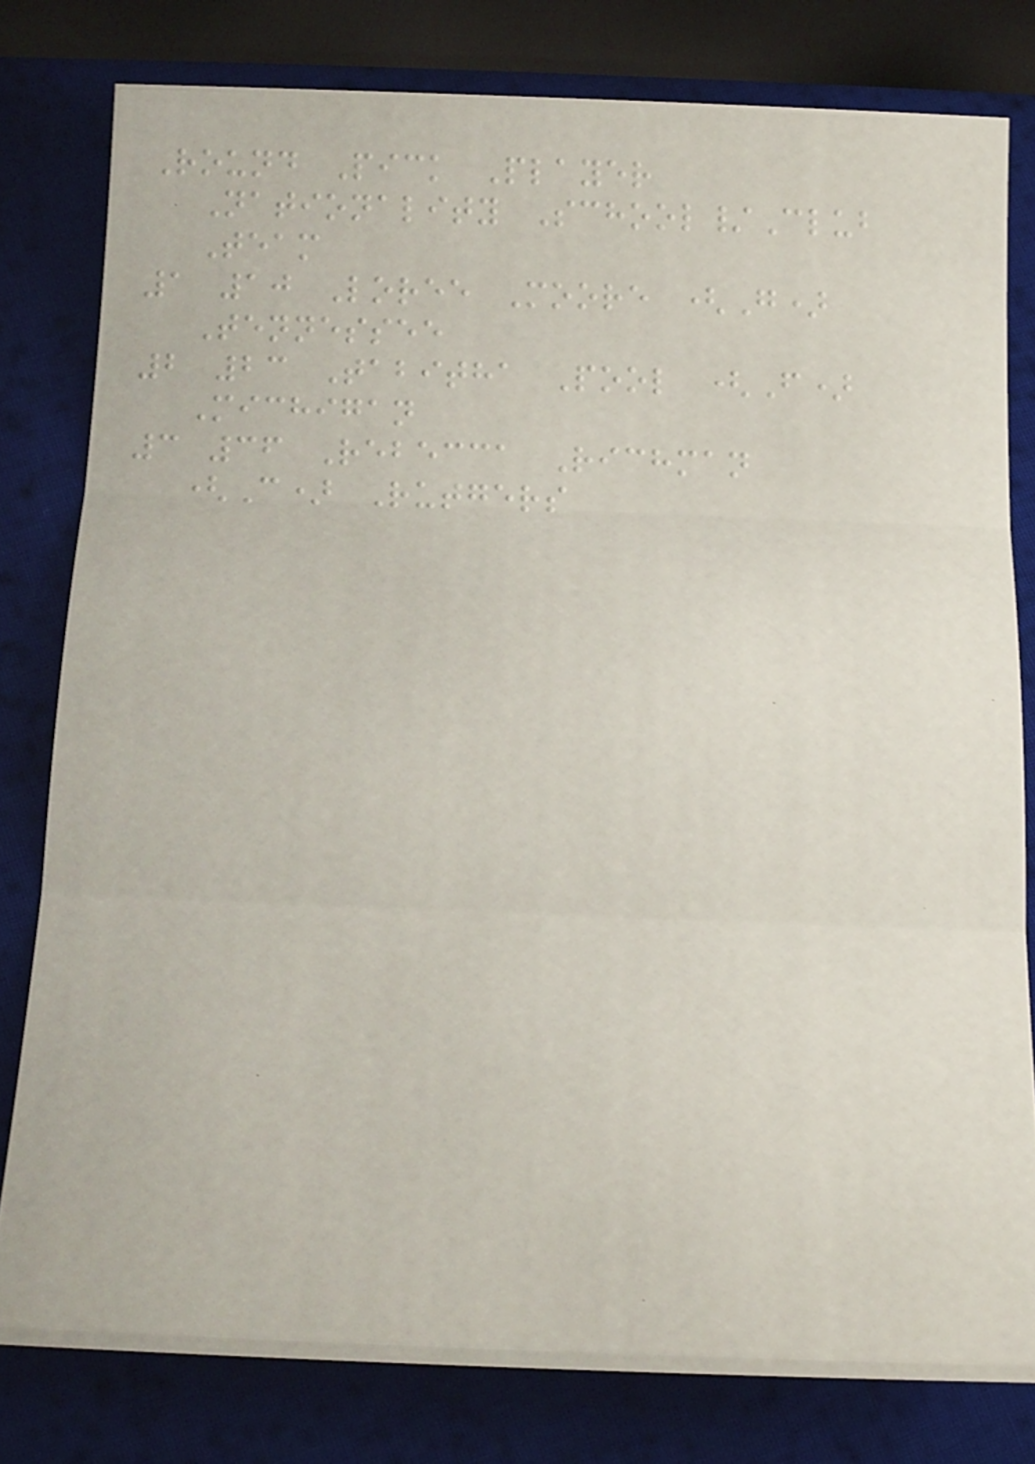Round Pick Player
Nationality School/Club
Team
1 10 Loree Moore (G)
Tennessee
2 23 Tabitha Pool (F)
Michigan
3 36 Rebecca Richman
(C) Rutgers
